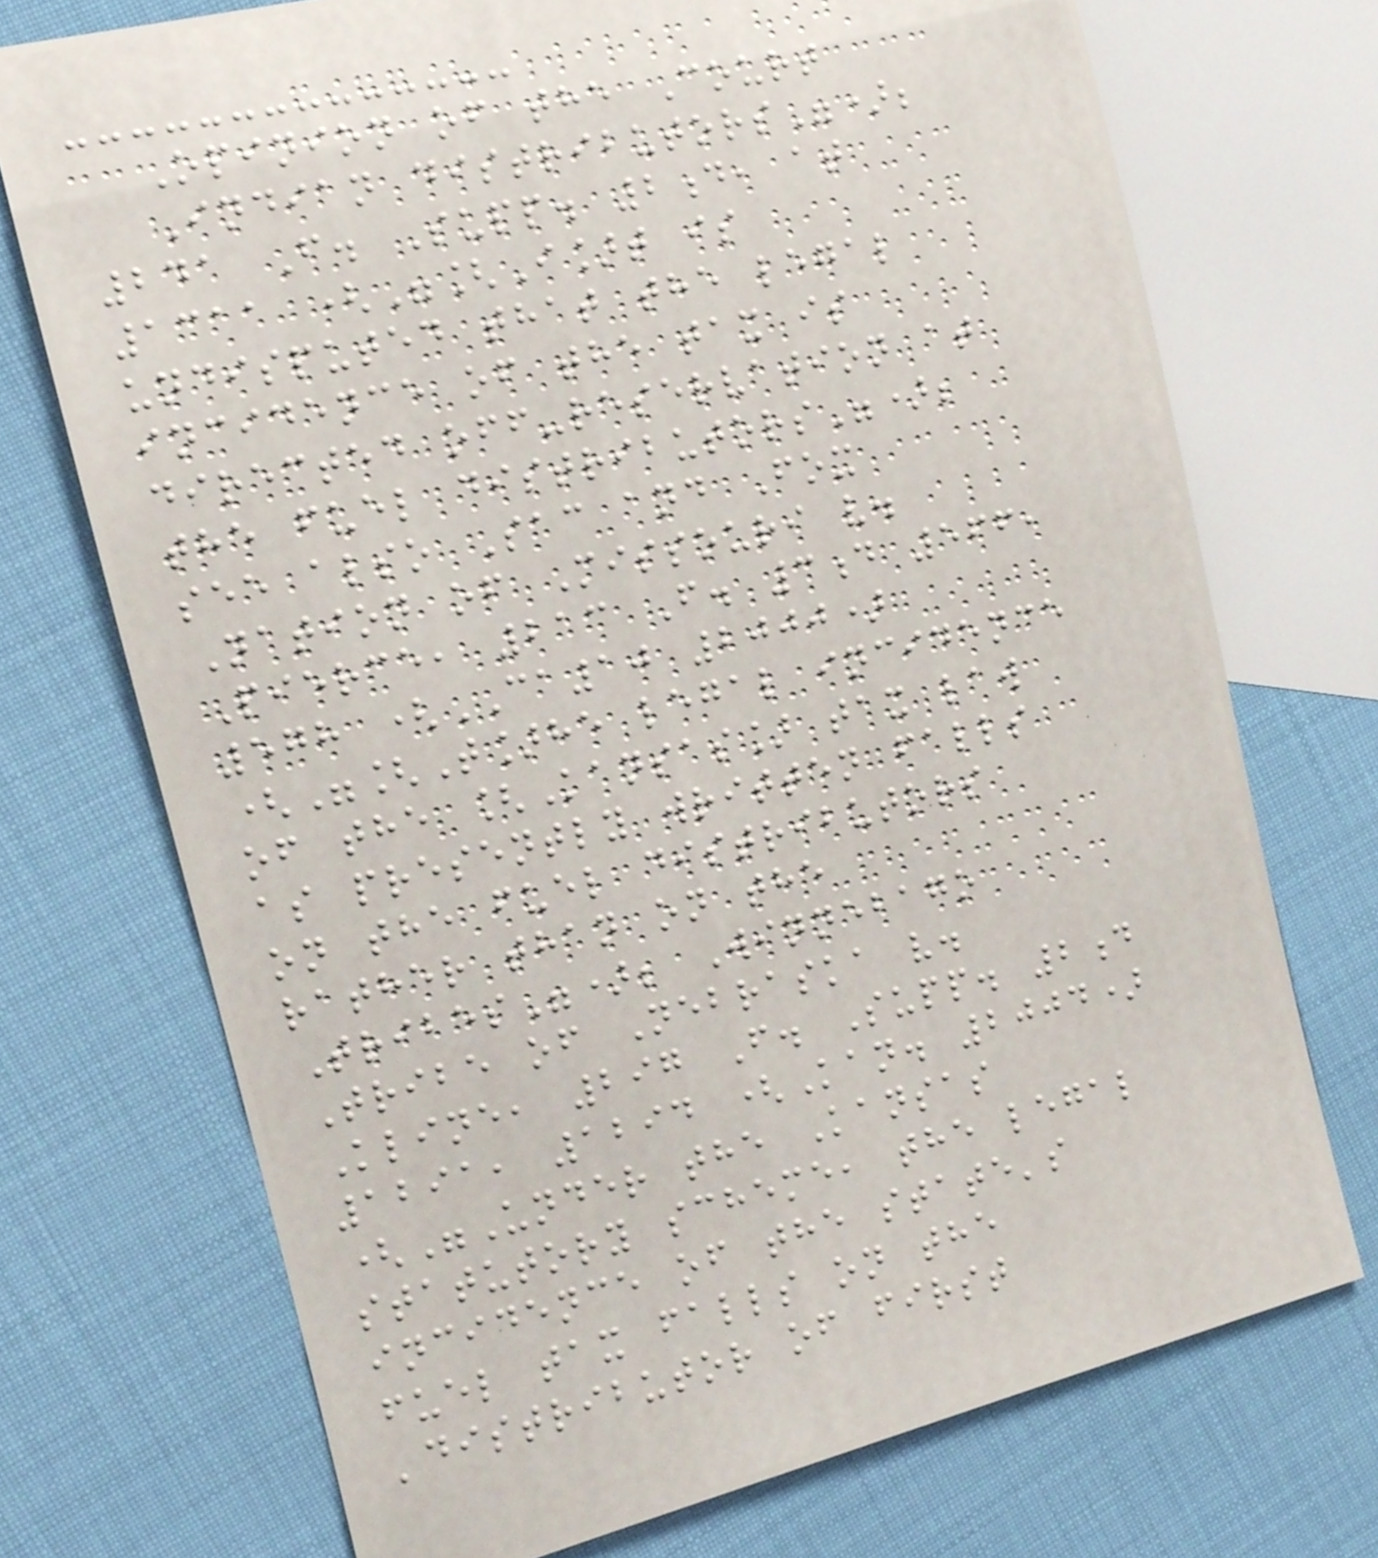Opinion of the Court
Indian distributors");
241 F. Supp. 2d, at
1311 ("[I]t is
undisputed that the legal
incidence of the tax is
directed off-reservation at
the fuel distributors");
see also Sac and Fox
Nation of Missouri v.
Pierce, 213 F. 3d 566,
578 (CA10 2000)
("[T]he legal incidence
of the [Kansas] tax law
as presently written falls
on the fuel distributors
rather than on the
Tribes"); Winnebago
Tribe of Nebraska v.
Kline, 297 F. Supp. 2d
1291, 1294 (Kan. 2004)
("Under the Kansas
statutory scheme, the legal
incidence of the state's
fuel tax falls on the
'distributor of first
